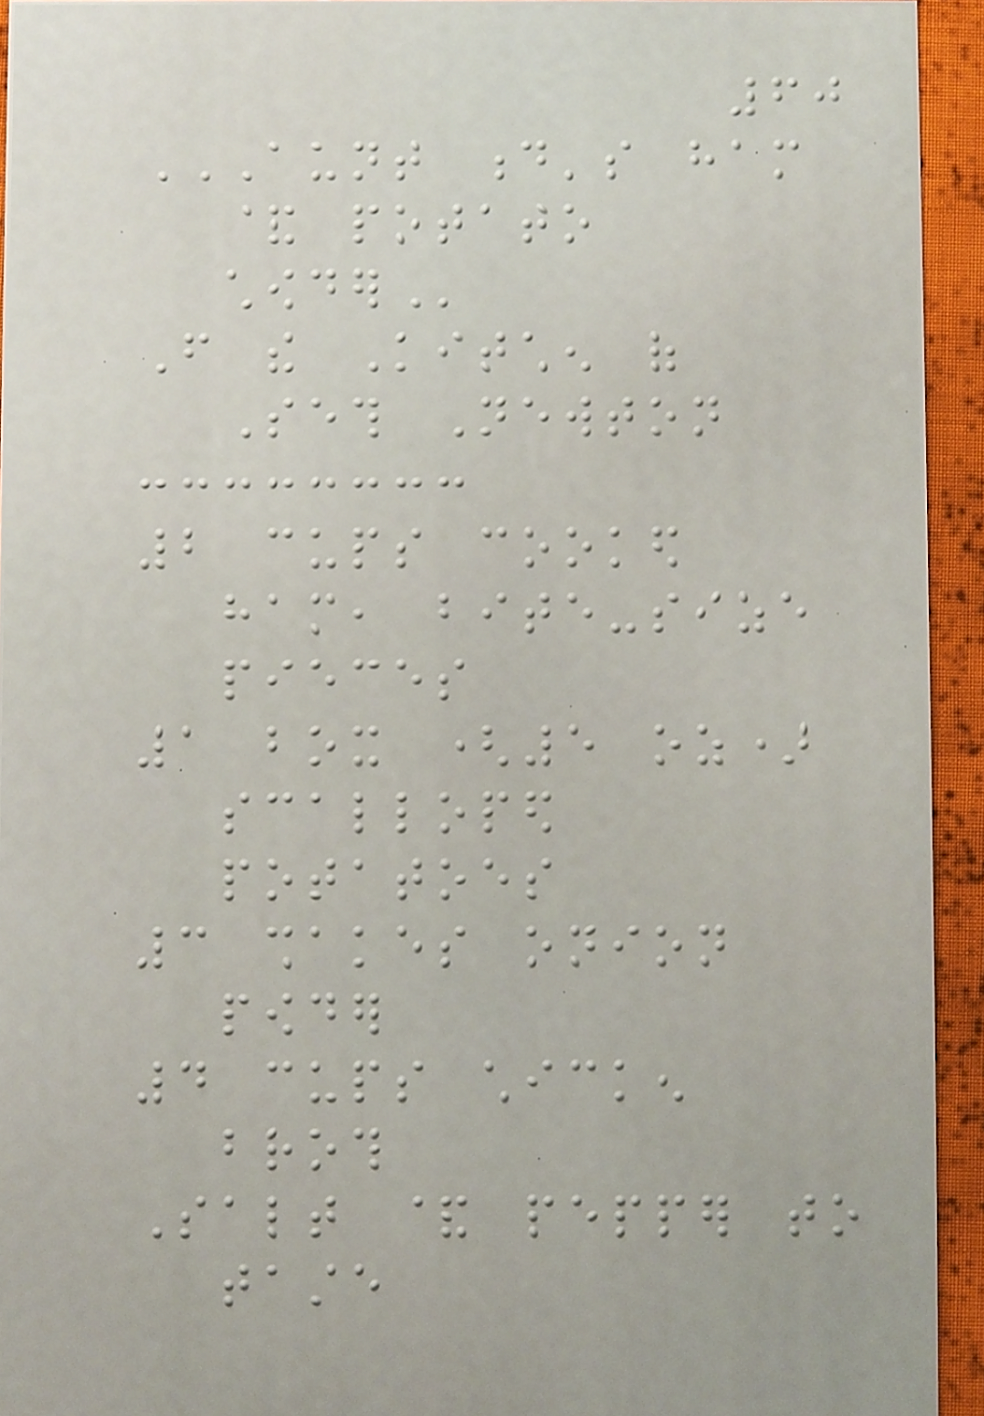60
AUNT D'S HAM
& POTATO
CHOWDER
From the Kitchen of
Seth Newton
2 cups cooked
ham, bite-size
pieces
1 box (5 oz)
scalloped
potatoes
3 shakes onion
powder
4 cups chicken
broth
Salt & pepper to
taste
